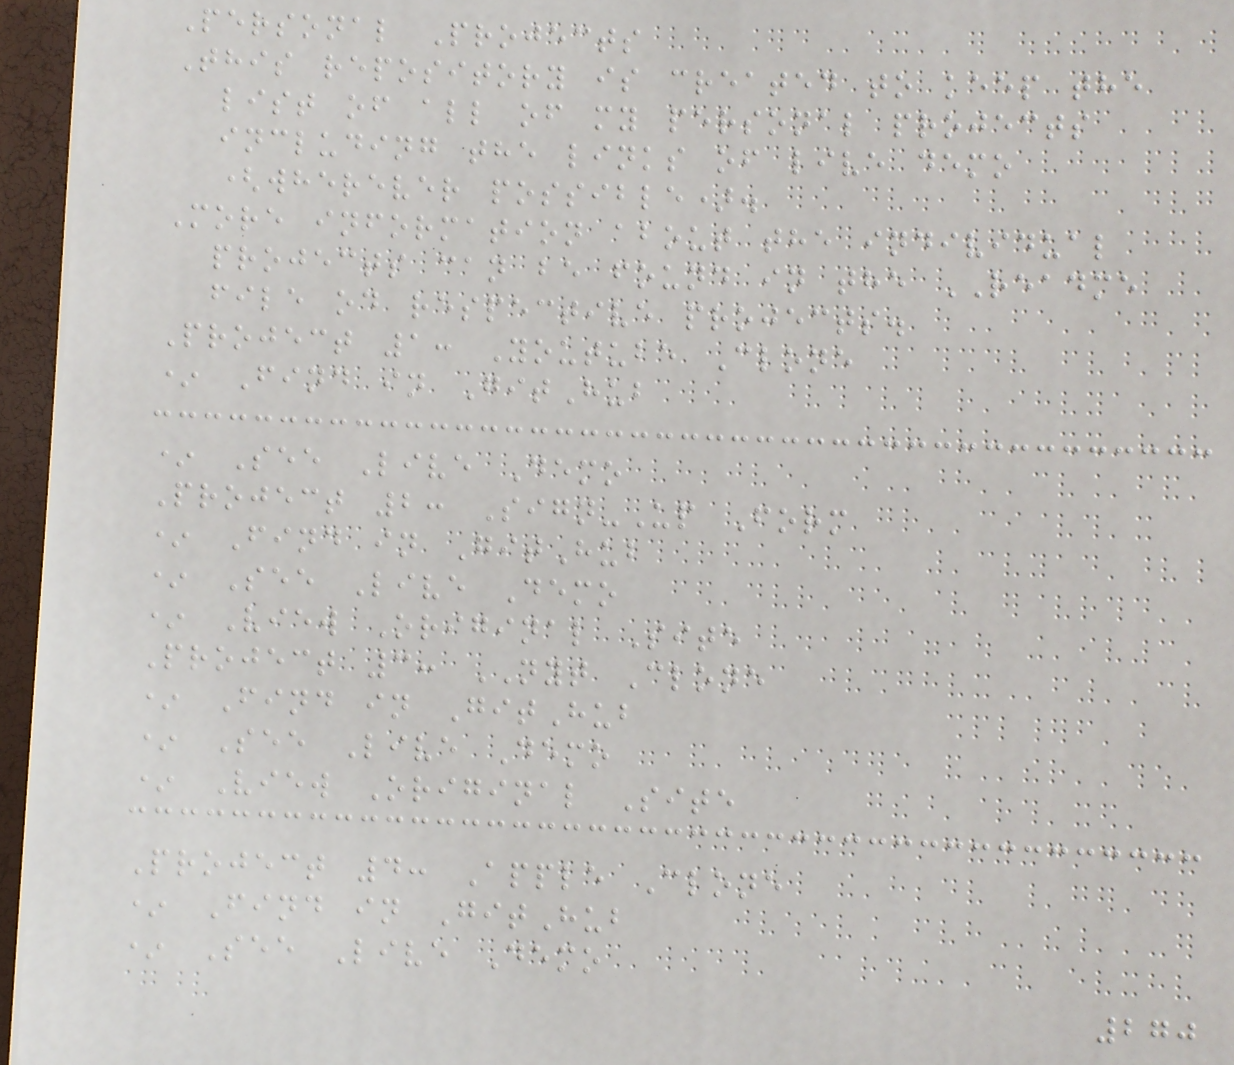Personal Projects
This repository is created to keep the
list of all of my personal projects
including the links of live demo
(wherever possible).
More information about the individual
projects can be found in the README
file od respective projects.
Project 1: Youtube Clone
* Find in GitHub
* See Live Demo
Project 2: Sign-Up Form
* Find in GitHub
* See Live Demo
* View Original Site
Project 3: NYT Clone
* Find in GitHub
* See Live Demo
* View Original Site
Project 4: Apple Clone
* Find in GitHub
* See Live Demo
270
